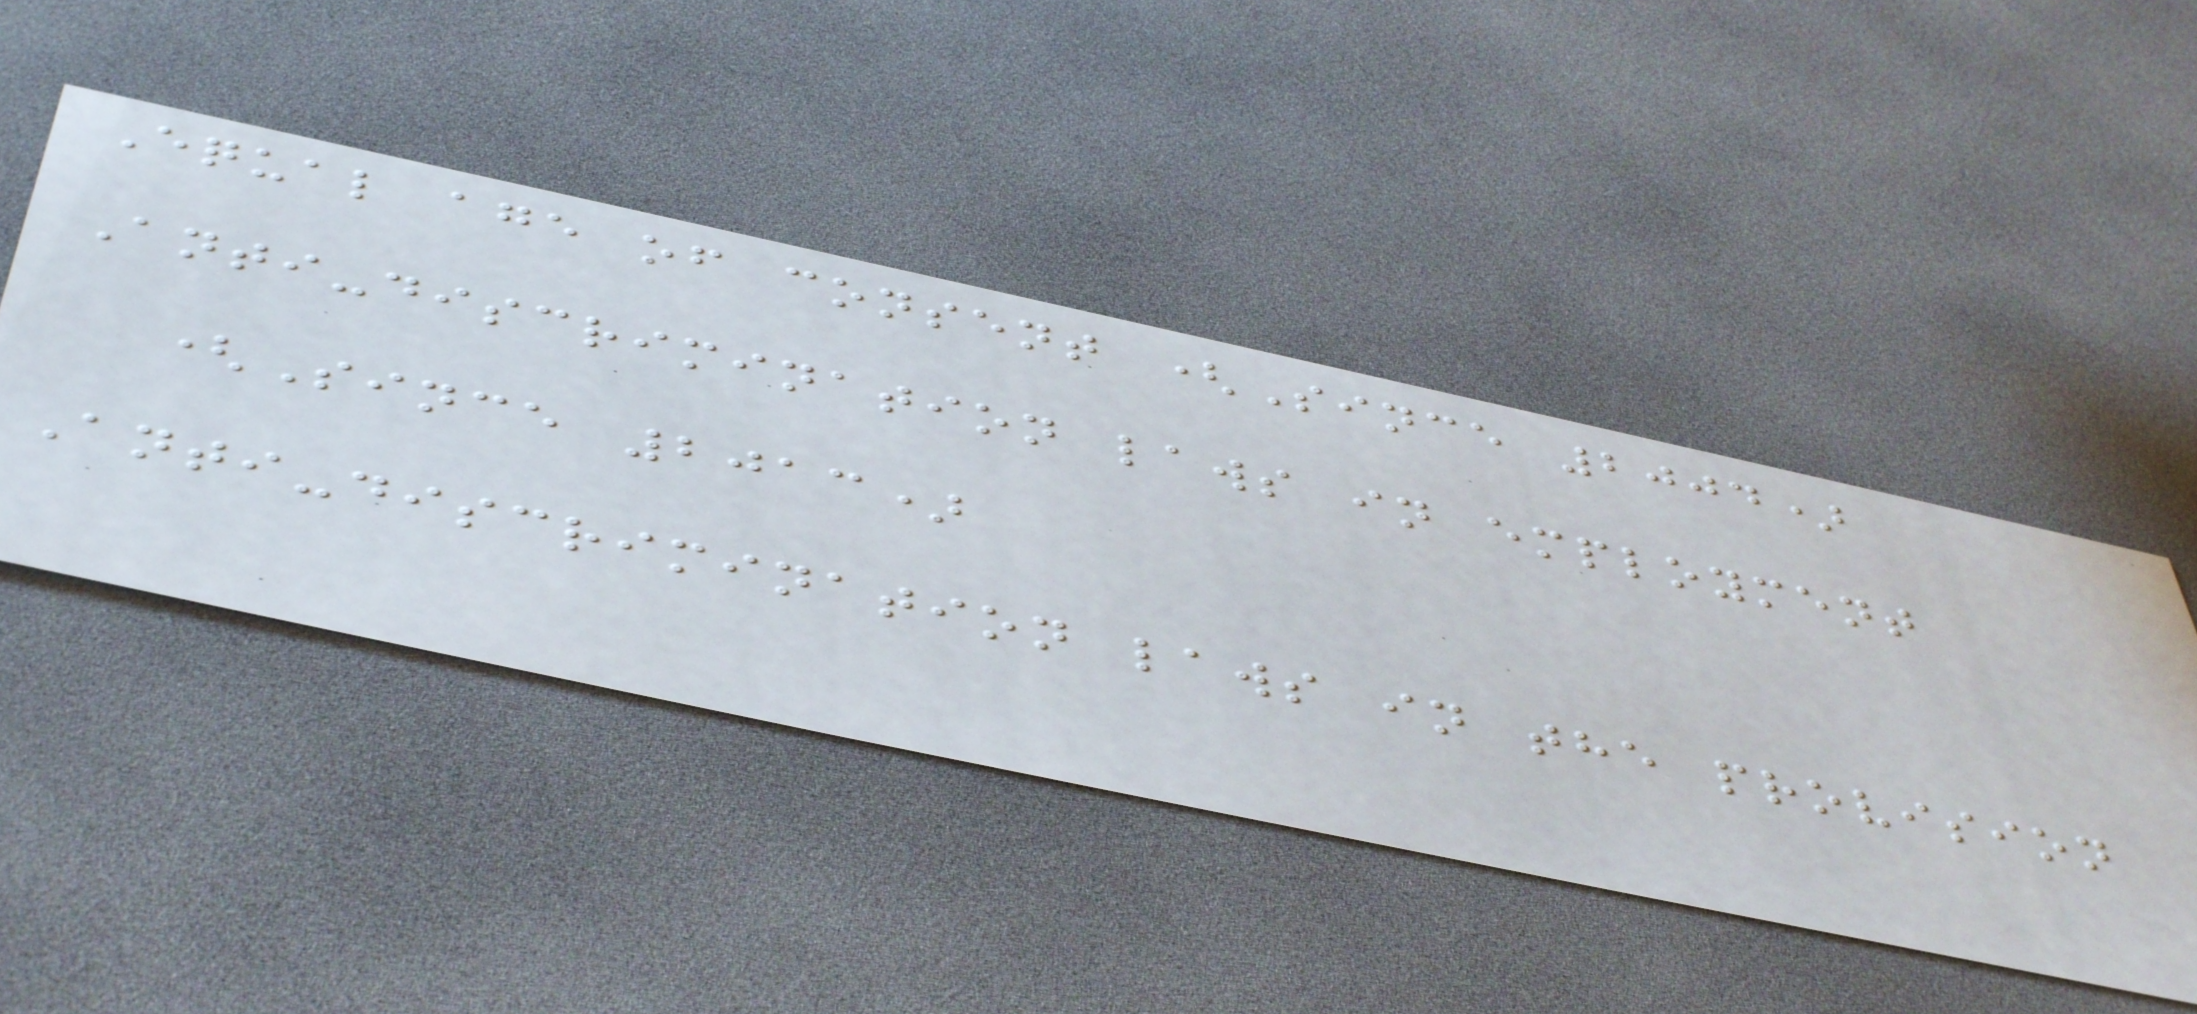Equal age of consent (Since 2004)
Anti-discrimination laws in employment
(Since 2013)
Anti-discrimination laws in the provision
